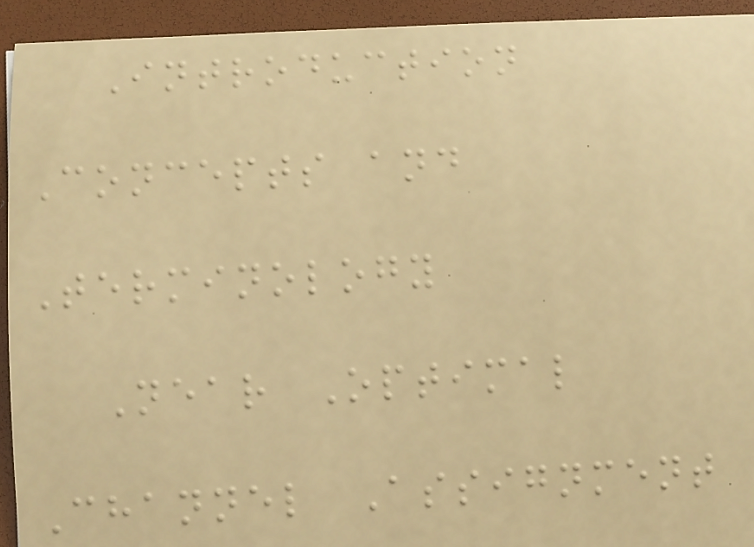Introduction
Concepts and
Terminology
Near Optimal
Channel Assignment
